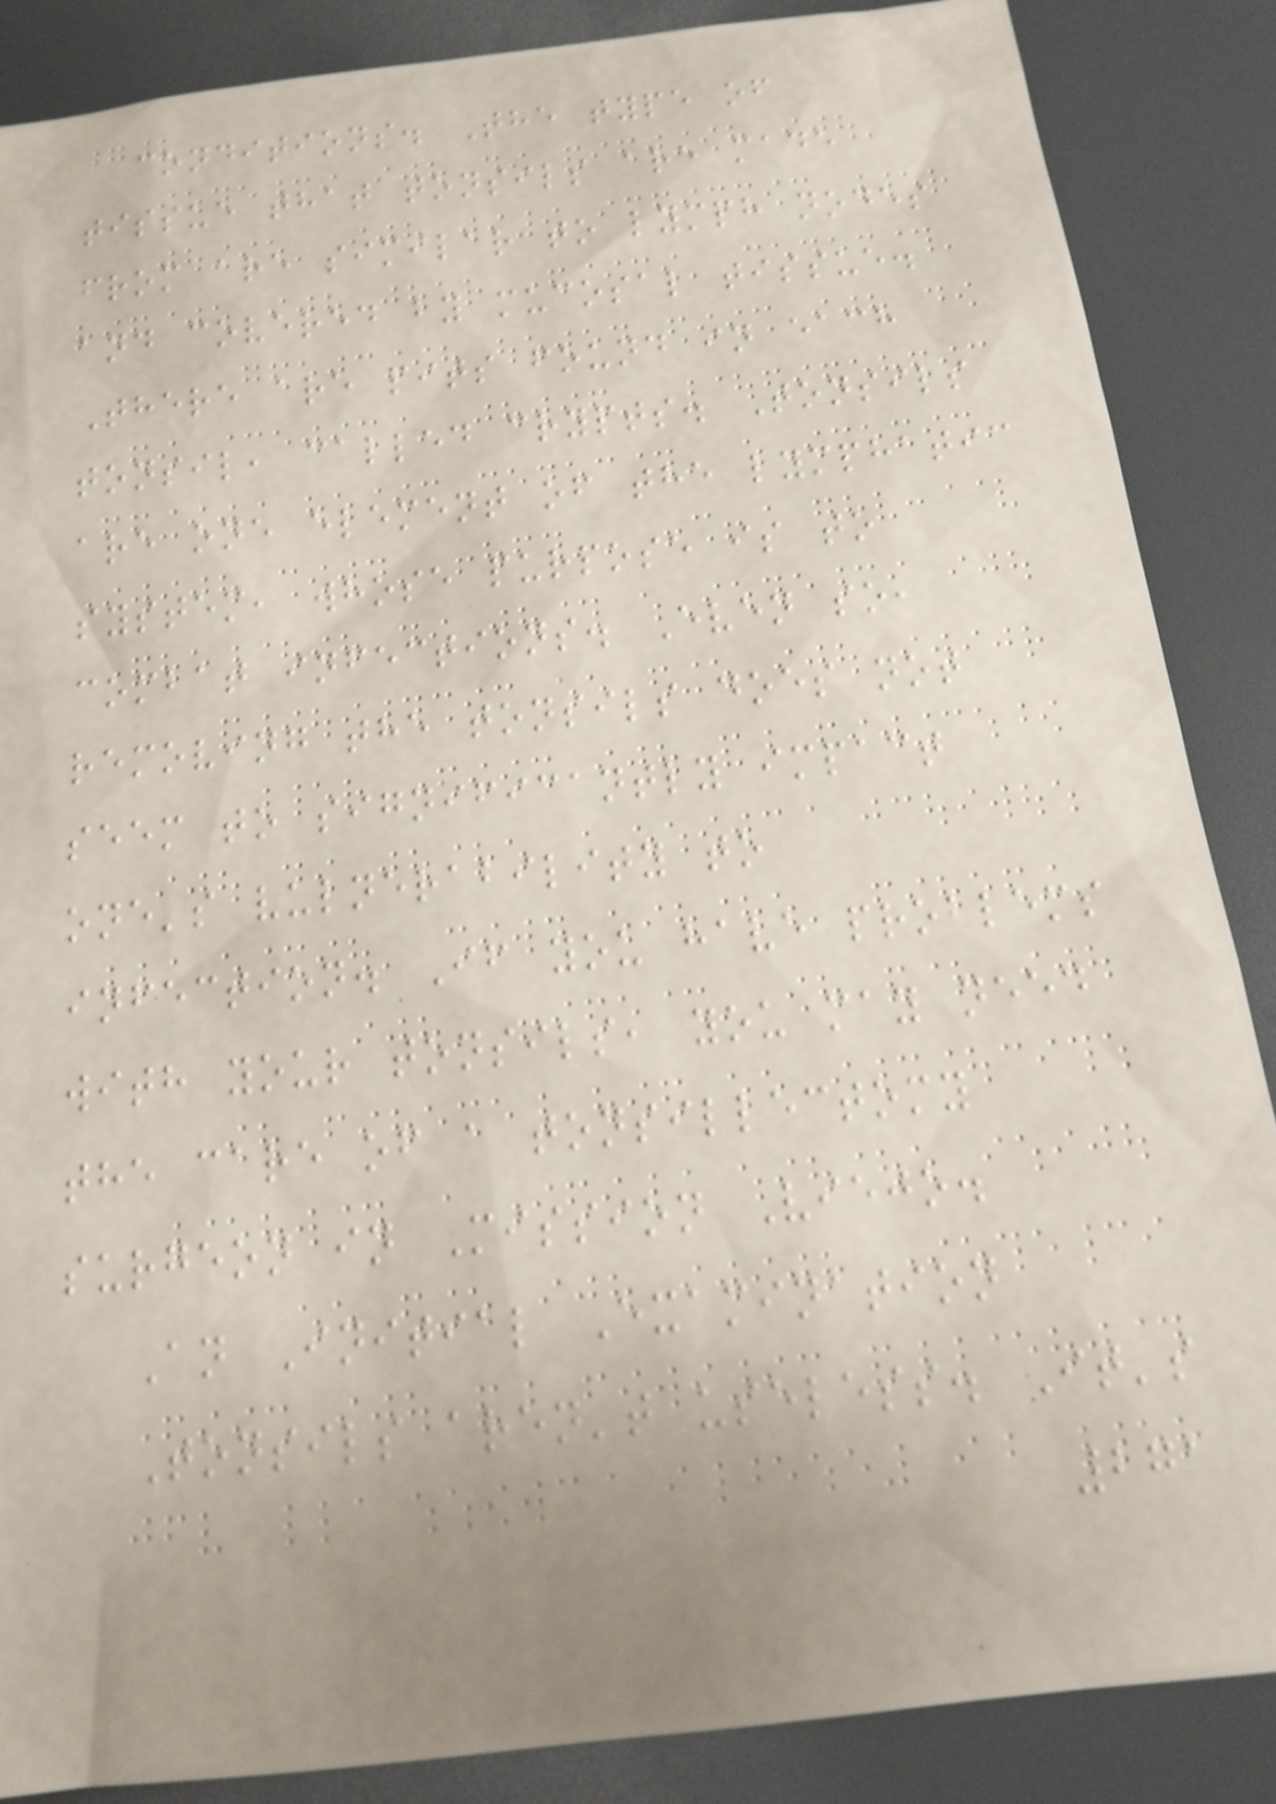conditions. The type of
tissue that tonsils are made
from are similar to lymph nodes
and covered by mucosal tissue.
There are pits found in each
tonsil, called crypts. Tonsils
are one element of the lymphatic
system, whose purpose is to
combat infections. Even so,
removing the tonsils does not
seem to significantly impact
one's vulnerability to
infection. If you have problems
with your tonsils, you may need
the care of a tonsillectomy
surgeon in Mission Viejo.
An Initial Examination
Tonsils aren't useless. It's
271
